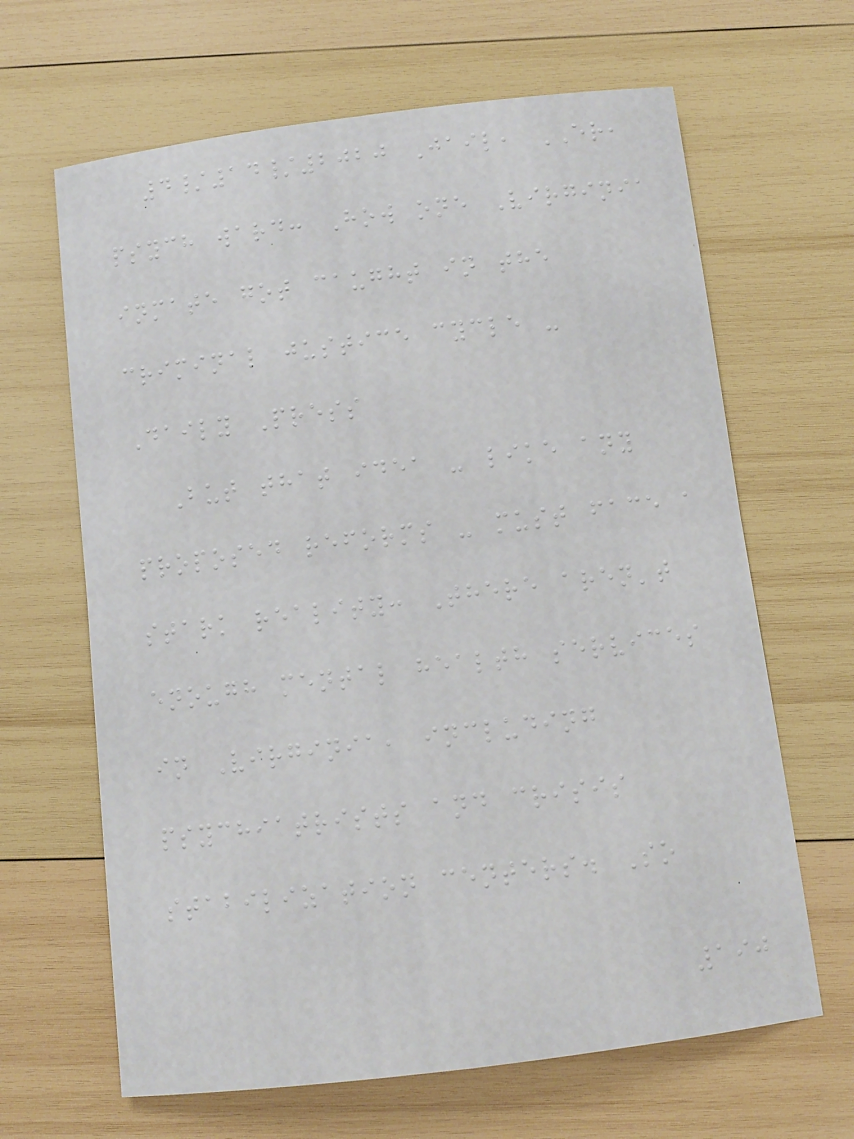4/14/2020 Jail, ER,
psych ward: How one Virginia
inmate got caught in the
criminal justice cycle -
Daily Press
But that idea - like any
proposed reforms - must face a
stark reality: There aren't
enough mental health services
in Virginia, including
psychiatrists and crisis
stabilization centers. So
190
